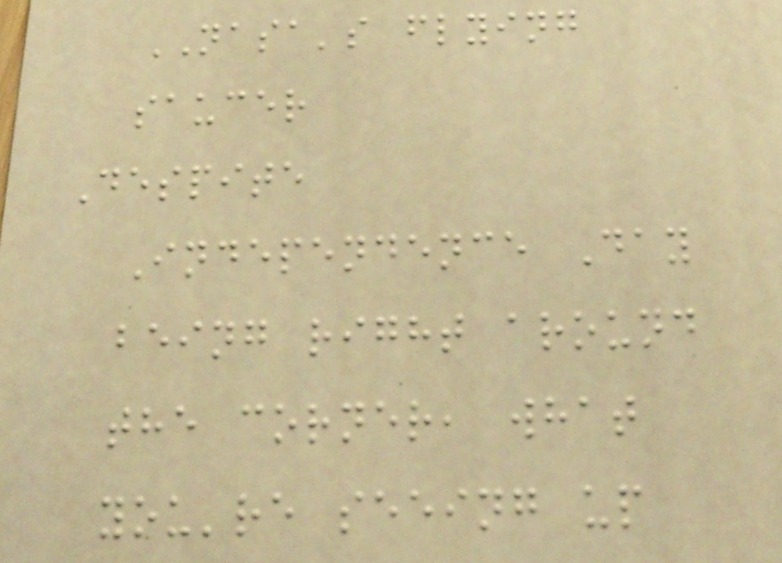NASA's flying
saucer
Despite
Independence Day
being right around
the corner, what
you're seeing up
